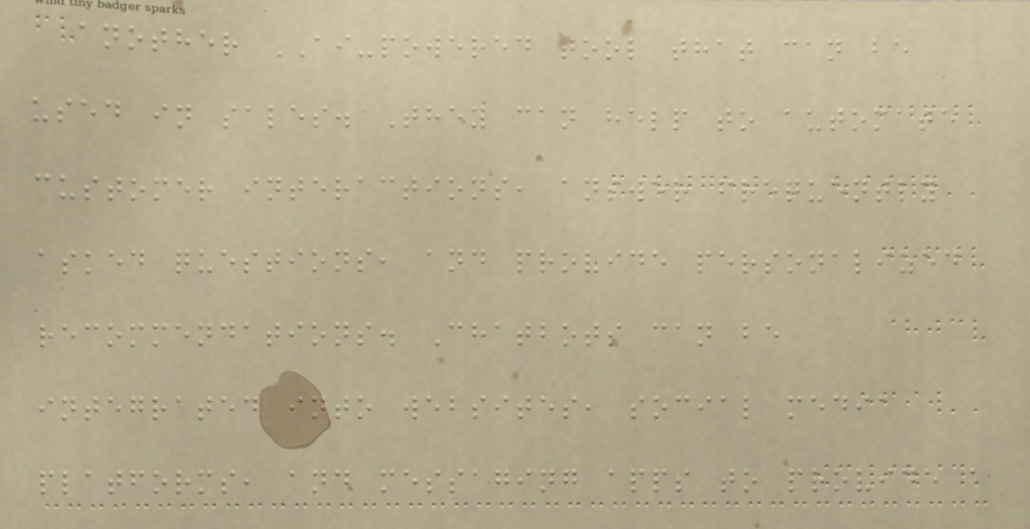another AI-powered tool that can be
used in sales. They can help to automate
customer interactions, answer frequently
asked questions, and provide personalized
recommendations. Chatbots can be
integrated into websites, social media
platforms, and messaging apps to provide a
